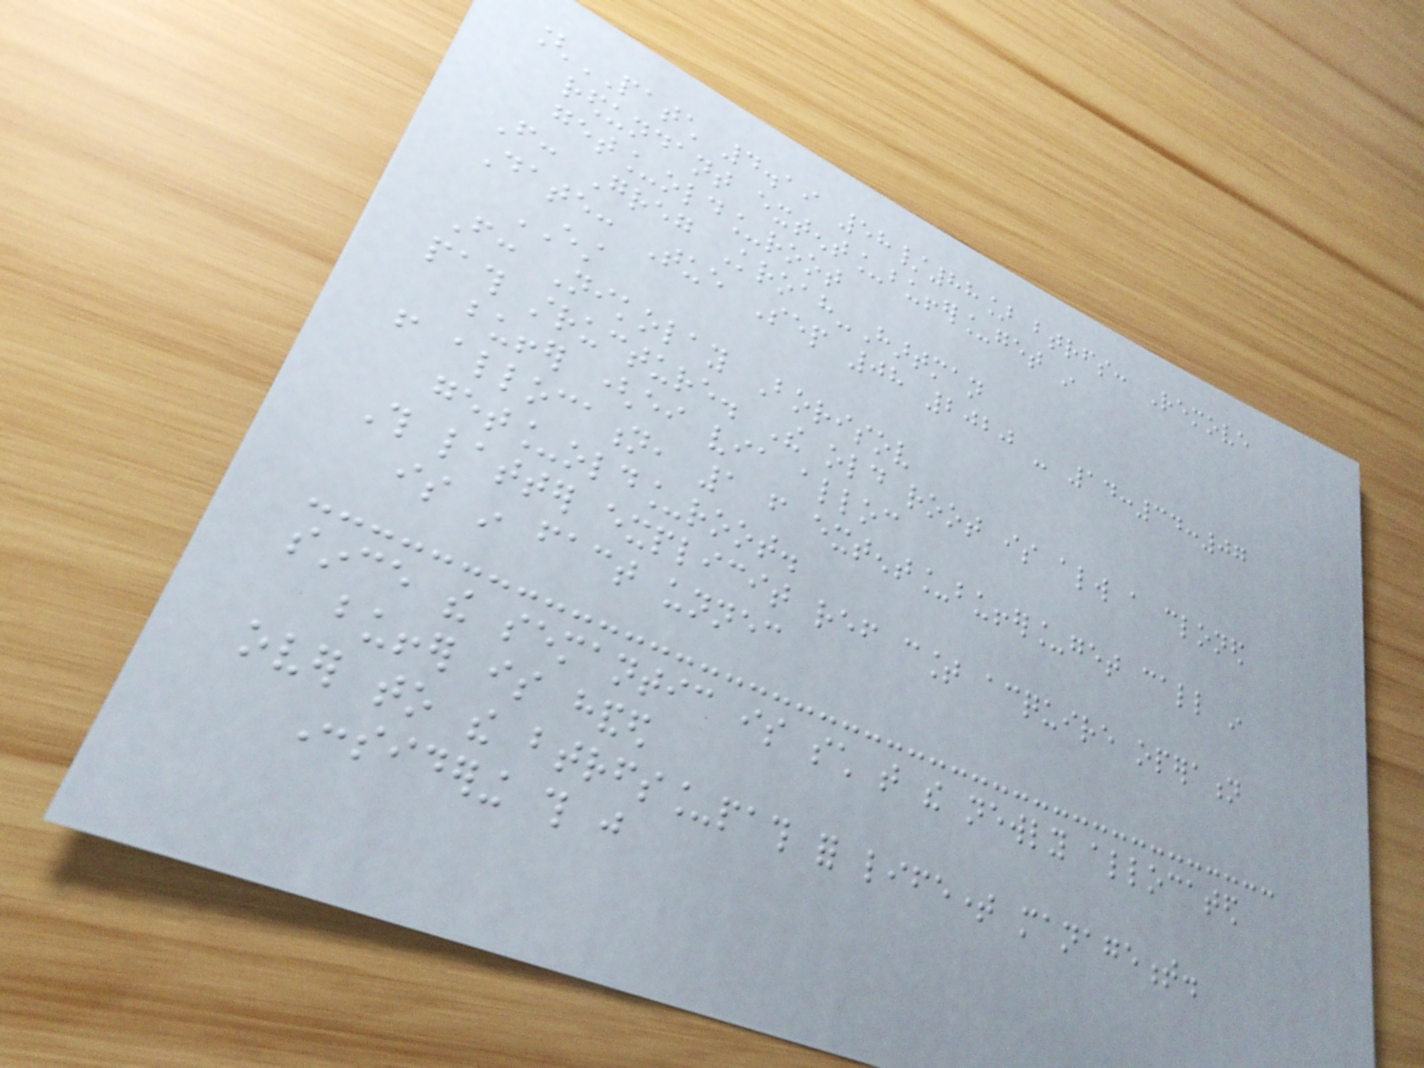[PATCH 4.19 58/88] btrfs: Remove
redundant extent_buffer_get in
get_old_root
From: Greg Kroah-Hartman
Date: Tue Sep 08 2020 - 14:34:07
EST
From: Nikolay Borisov
path structure. The old root is always a cloned
buffer (either via alloc
from allocation, 1 from extent_buffer_get call in
get_old_root.
This latter explicit ref count acquire operation
is in fact unnecessary
since the semantic is such that the newly allocated
buffer is handed
over to the btrfs_path for lifetime management.
Considering this just
